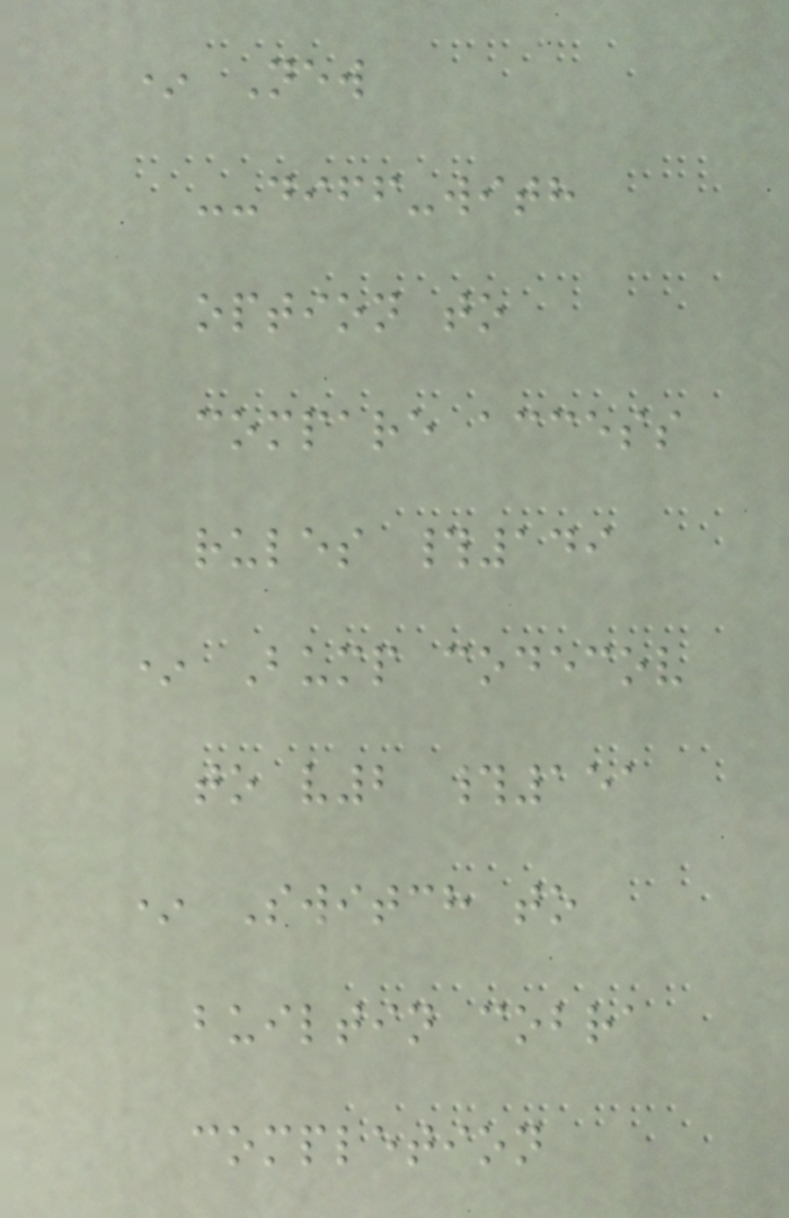* New
--diff-with
option to
compare access
rules #149
* Bump codecov
to v2 #151
* Switch to
builtin cobra
completion
